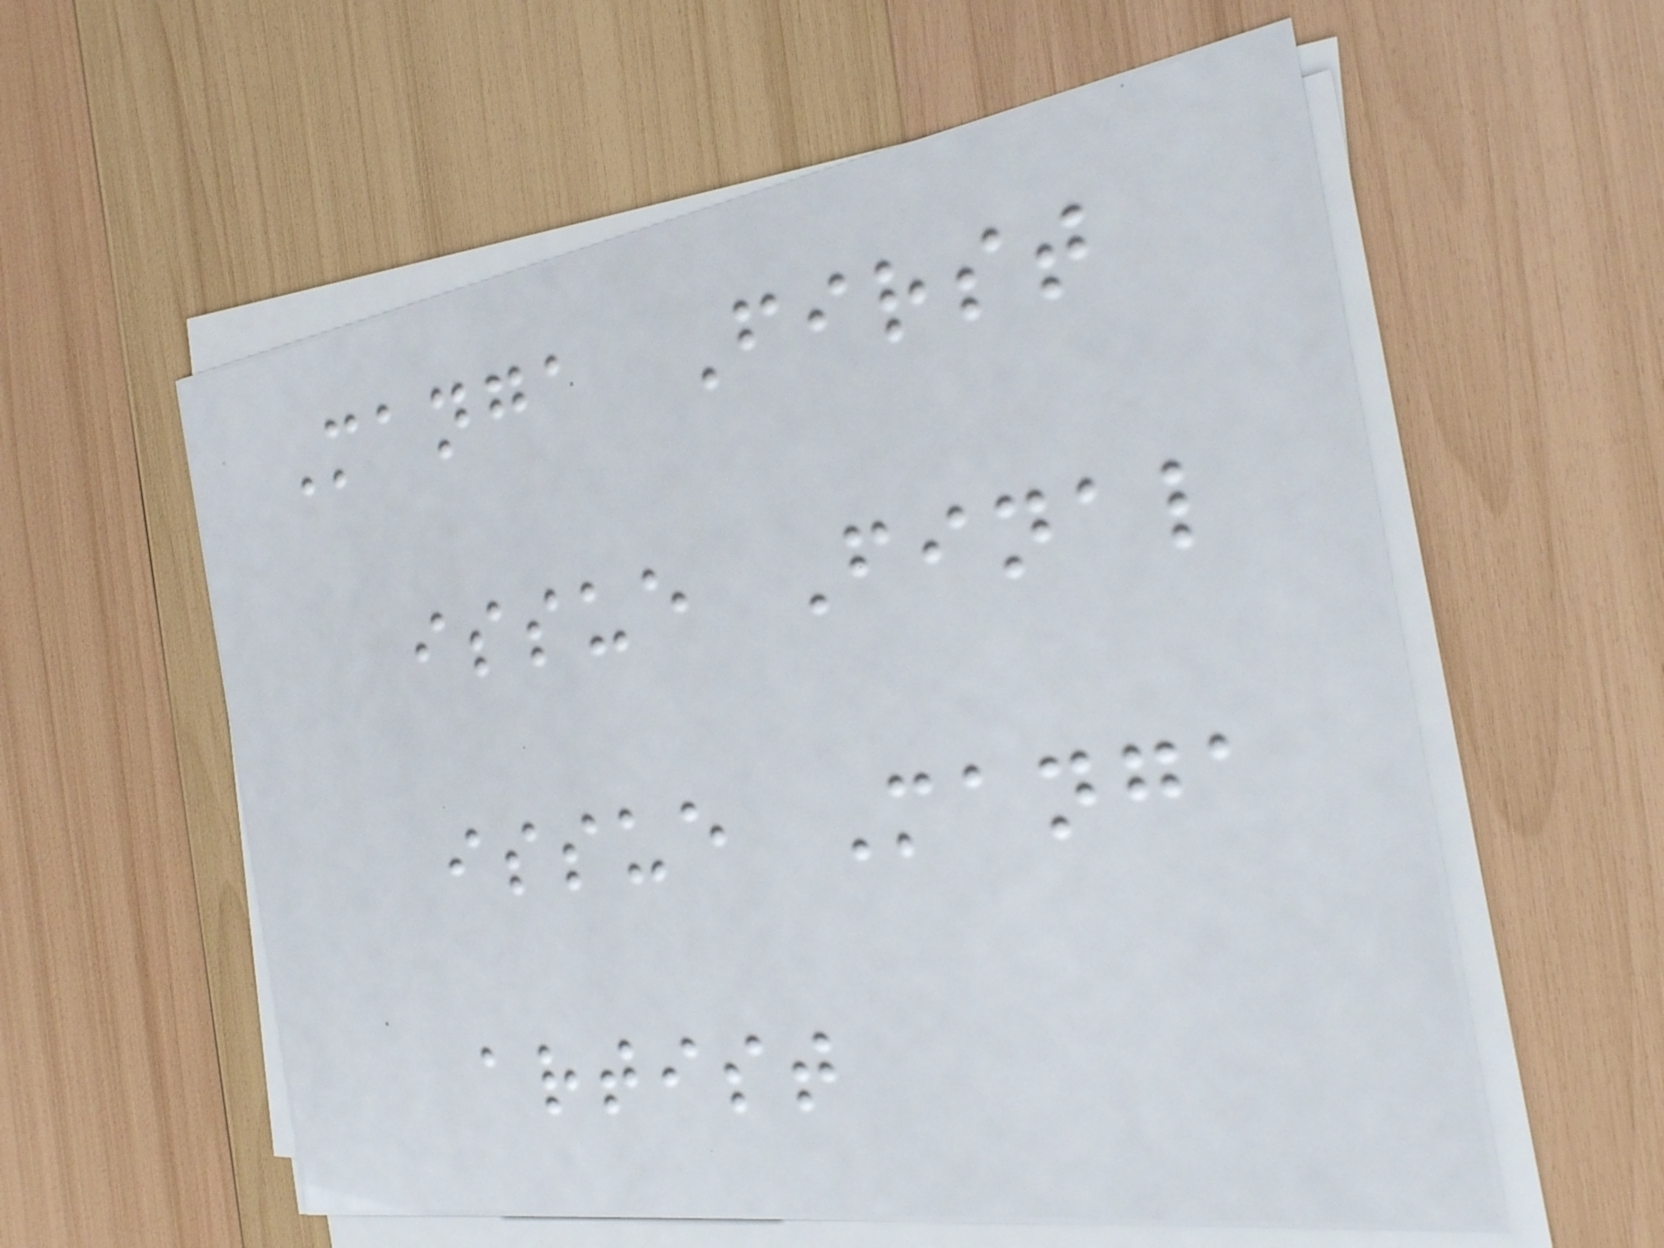Manga First
issue Final
issue Manga
artist
